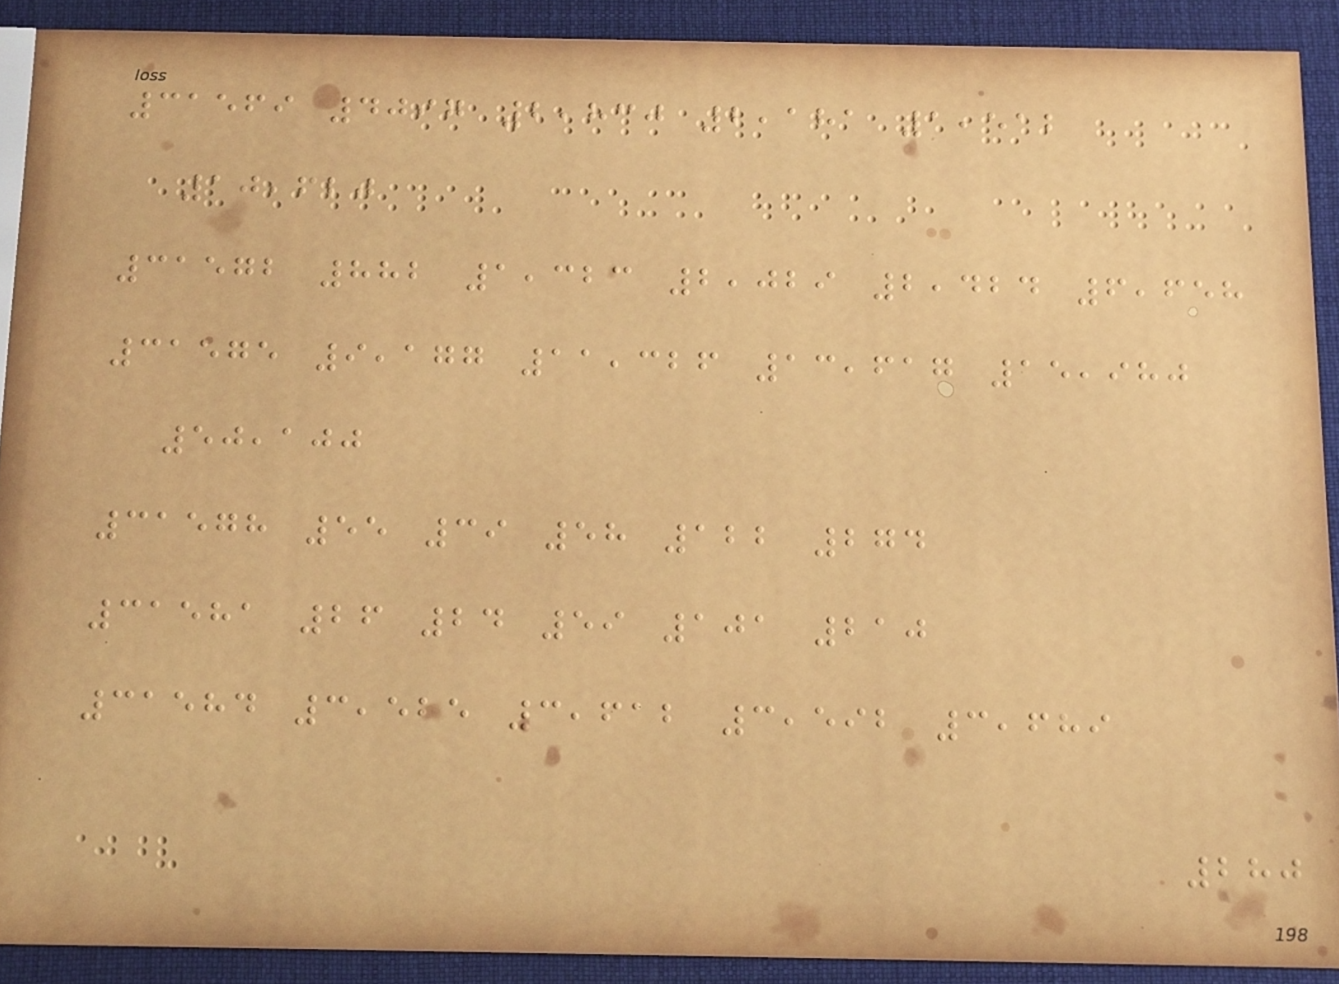31569 4097 2,830 2,181 1,512
10,620
31572 882 1,323 2,029 2,424 6,658
31575 9,177 11,326 13,617 15,980
50,100
31578 55 39 58 122 274
31581 26 24 59 101 210
31584 3,525 3,612 3,592 3,689
280
